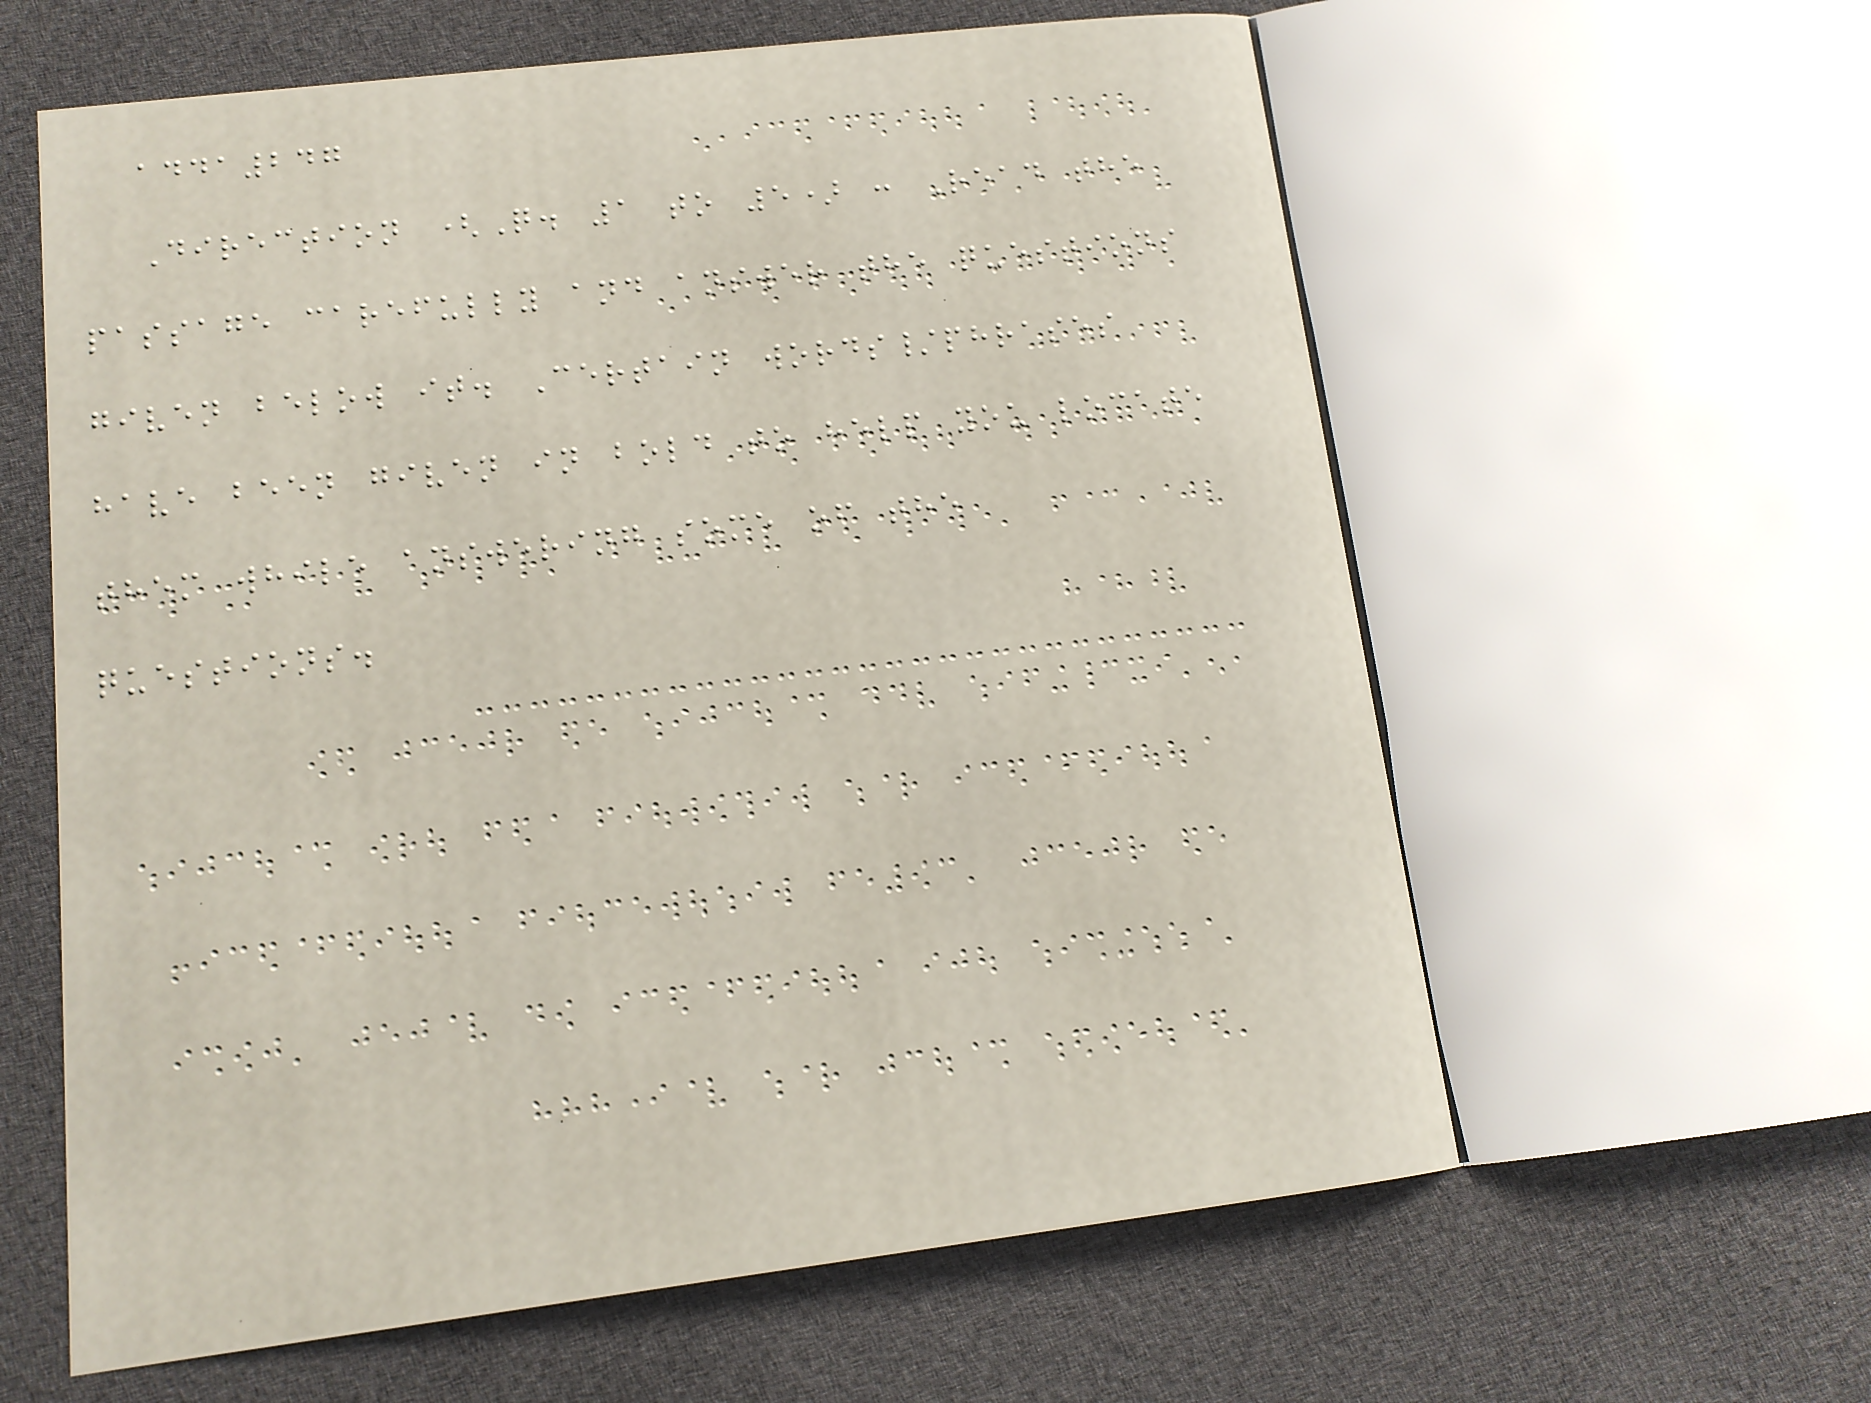adda247
Direction (Q. 1 to 5) : Read the
passage carefully and answer the questions
given below it. Certain words/phrases
have been given in bold to help you locate
them while answering some of the
questions.
